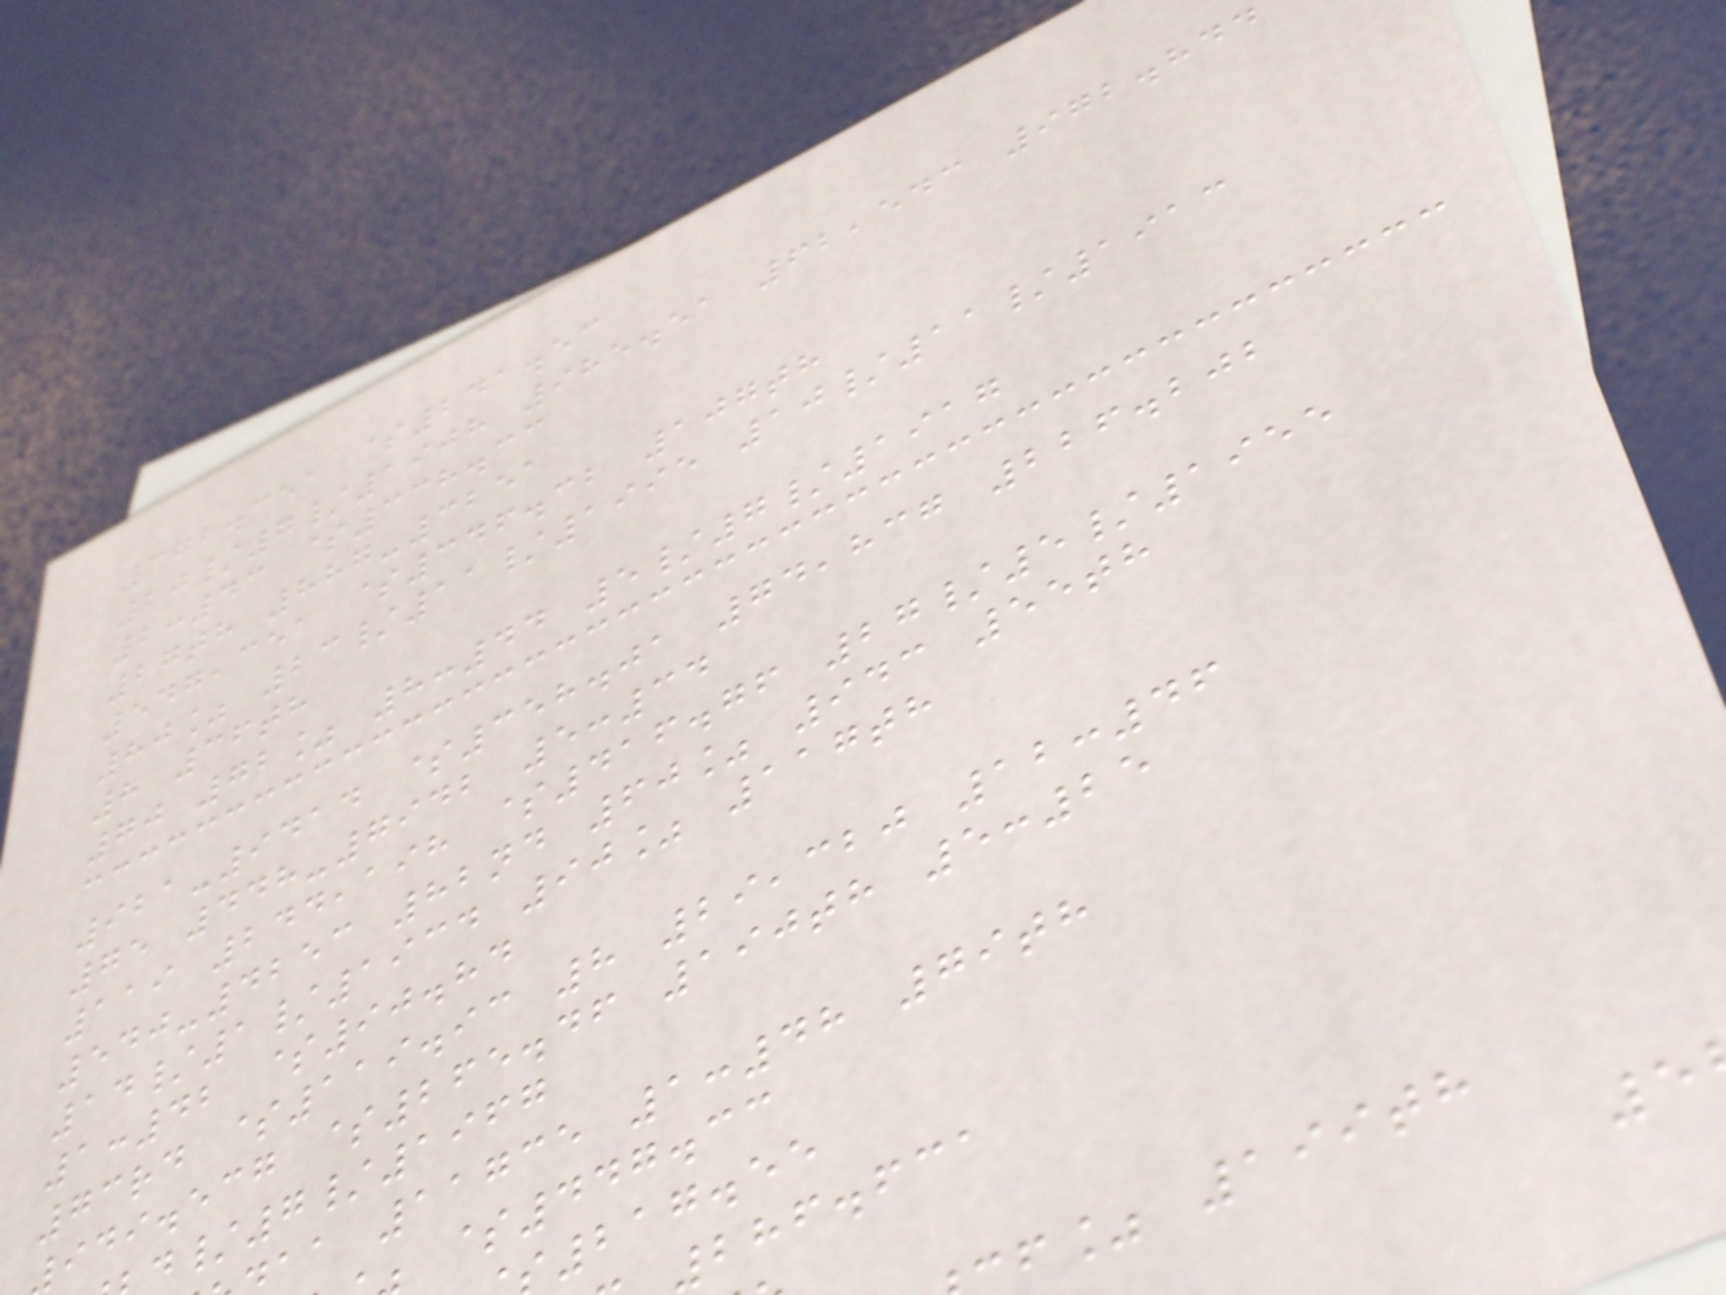372.351 $241.53
20/7/1908 985.51 62,543 972.844
2:43 $338.33
27th 887-3251
547,351 $346.32 107th
80% 23/11/1995 10/11/1913
8 36th
70 72% 8:44 5/7/1917
921-9414 $358.01 74,837 226.202
75 448-7942 5:34
119 244,198 $416.76 27/5/1955
540-4253 82nd 60% 943 55th
14/1/1934 90% 117th
1:42 $90.84
73rd $119.93 8 29,320 12:46
idi.ecg $265.46 190th 5:25
/7/1967
aa 11735 1:48 79th
$447.33
217.55
286.631
f% 199th
